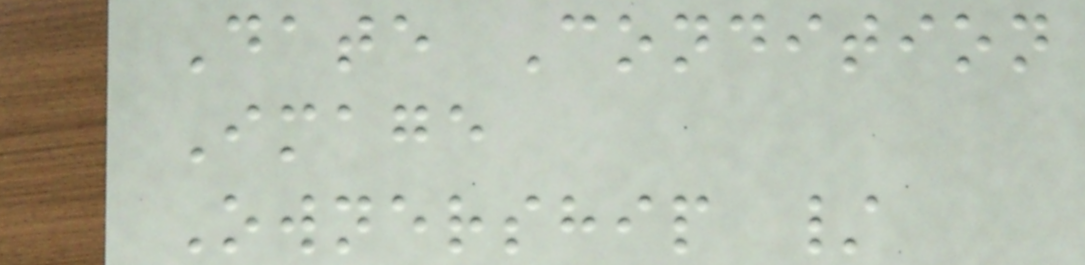Date Condition
Image
Ownership /
